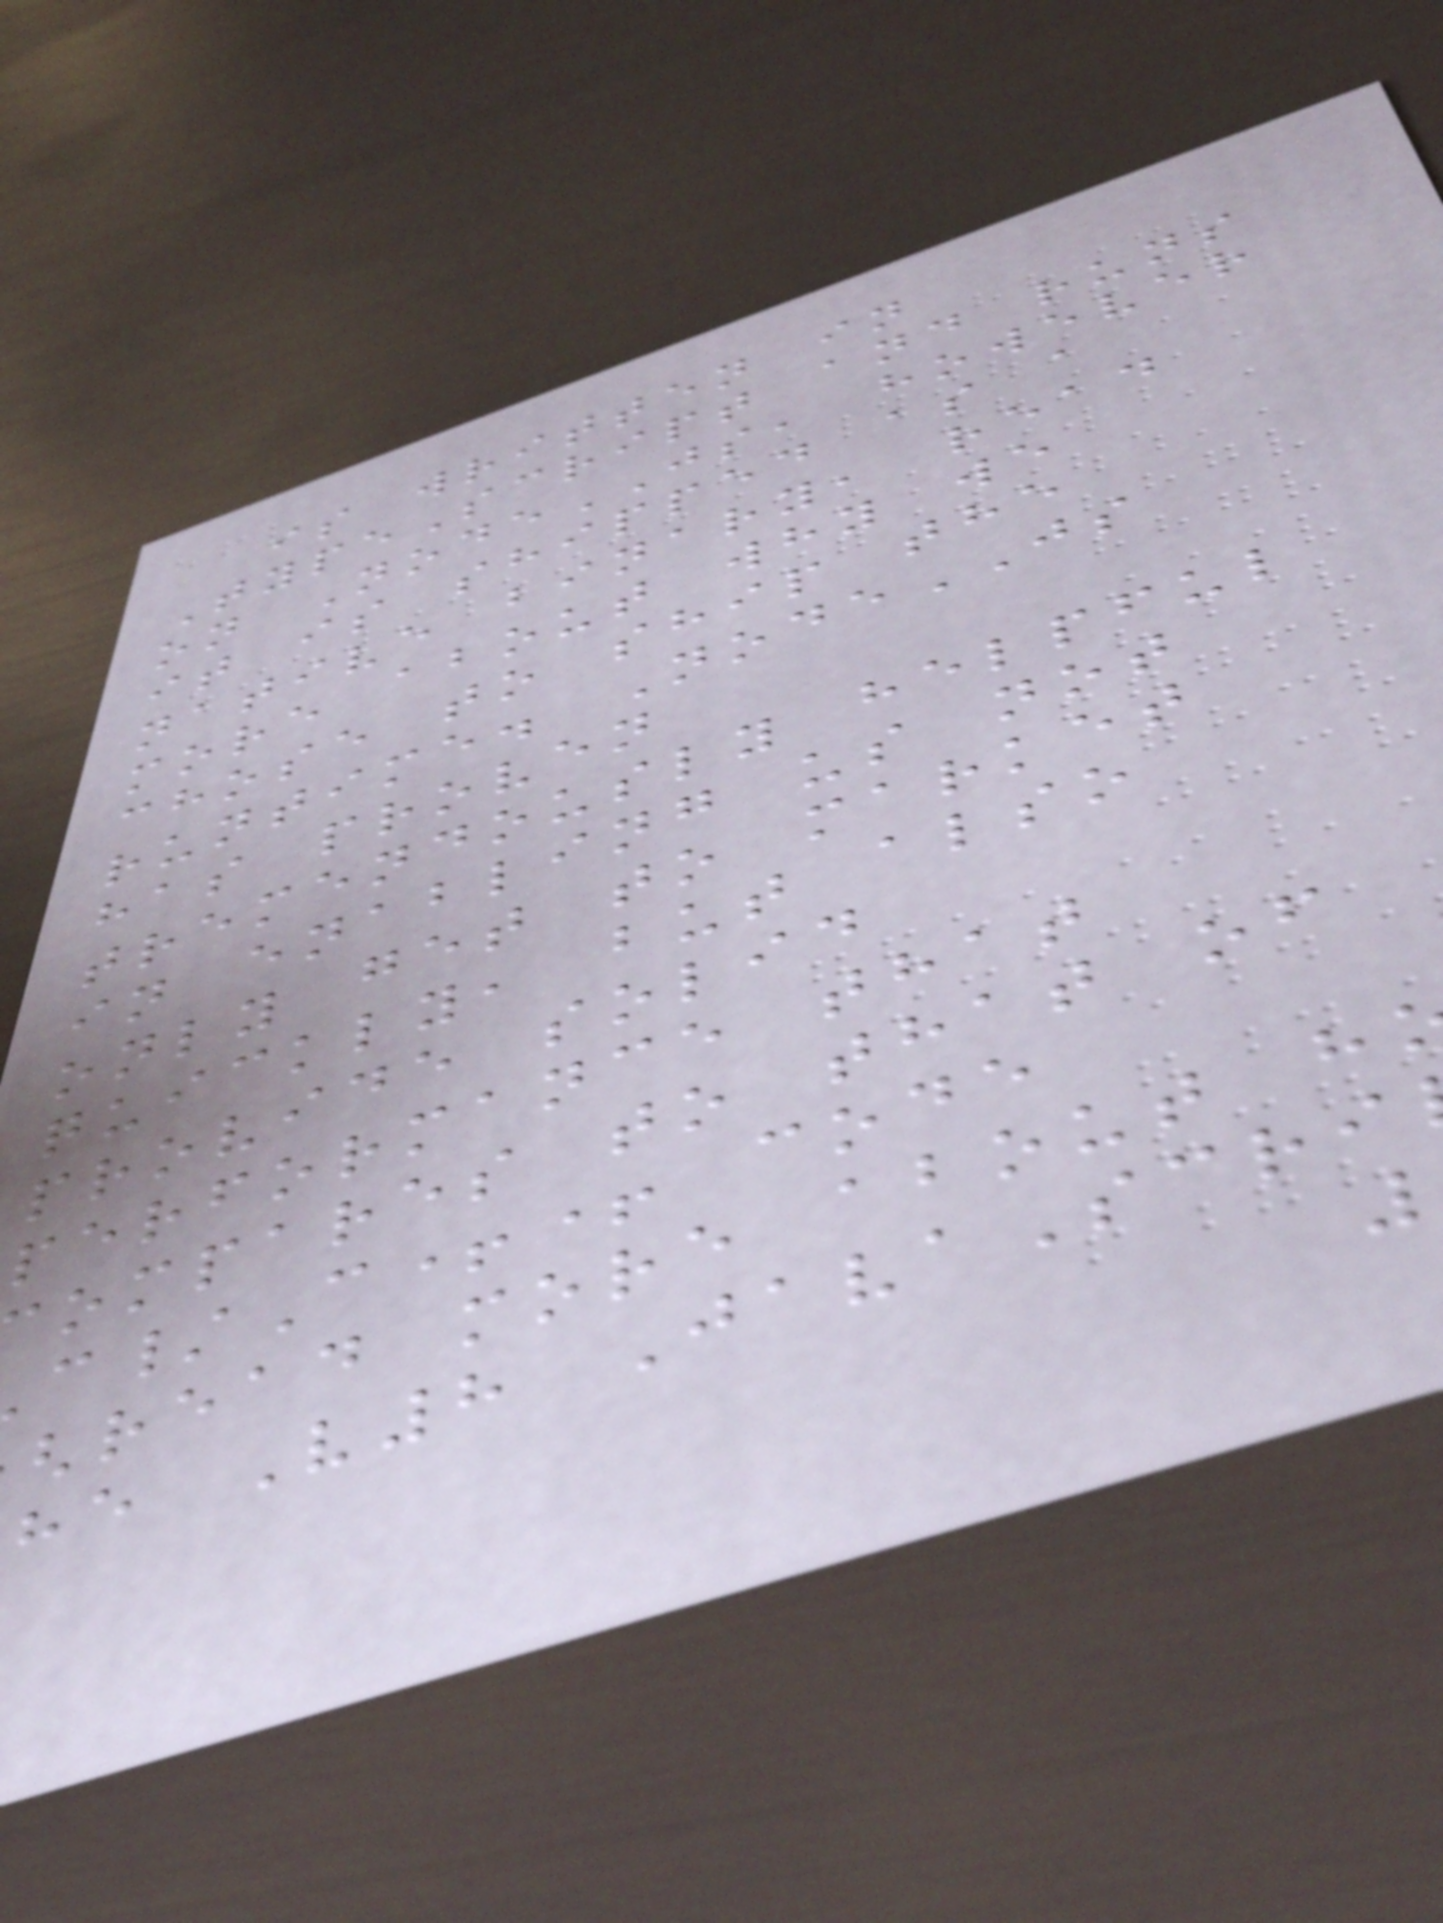is written in
TypeScript and runs
on NodeJS, however
it is shipped as a
native binary, read
more about why we
chose to ship the
runtime. NodeJS
has proven
tremendously helpful
in enabling us not
only get to market
quickly, but also
provide solid
performance that
ompares to that of
/C++ code
read more about h
he V8 JavaScri
